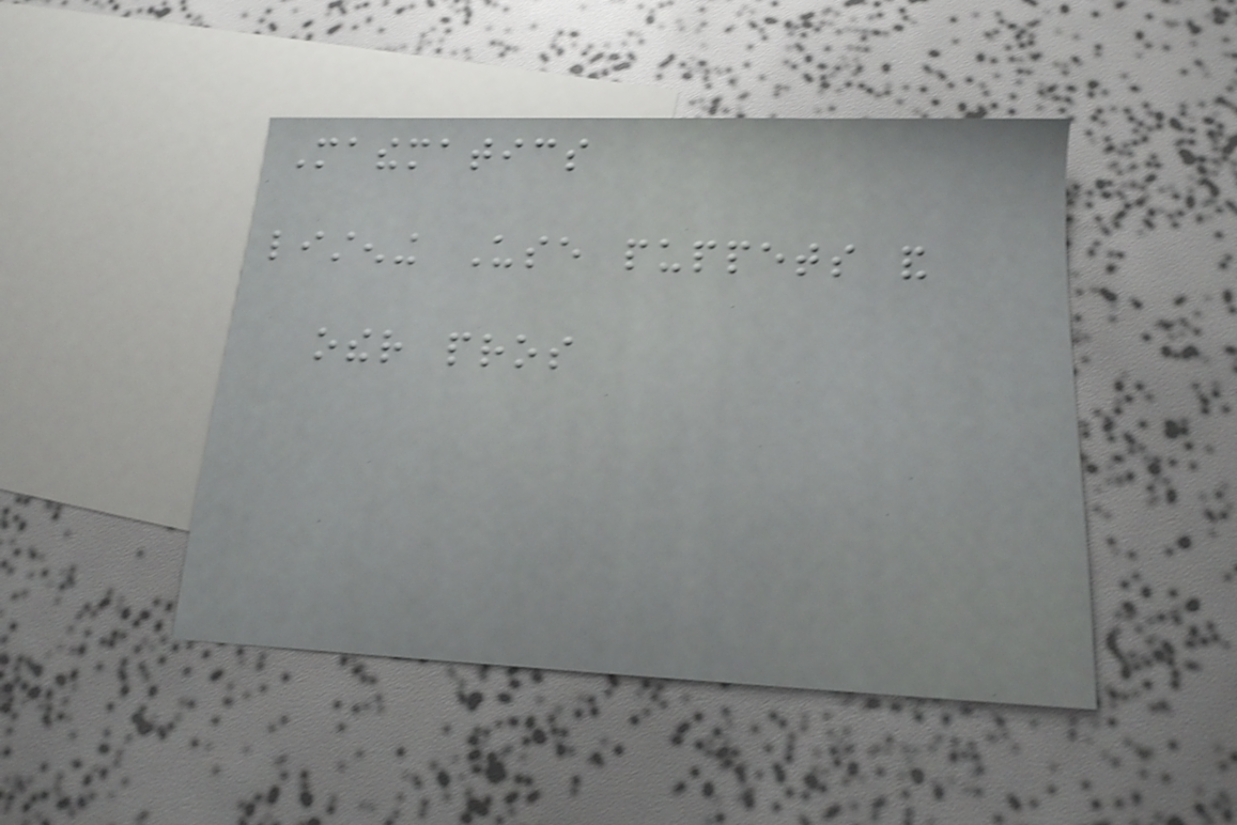Mathematics
listening Use puppets and
other pros
